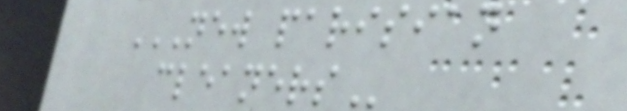NEW PARISIAN
CLEANERS
